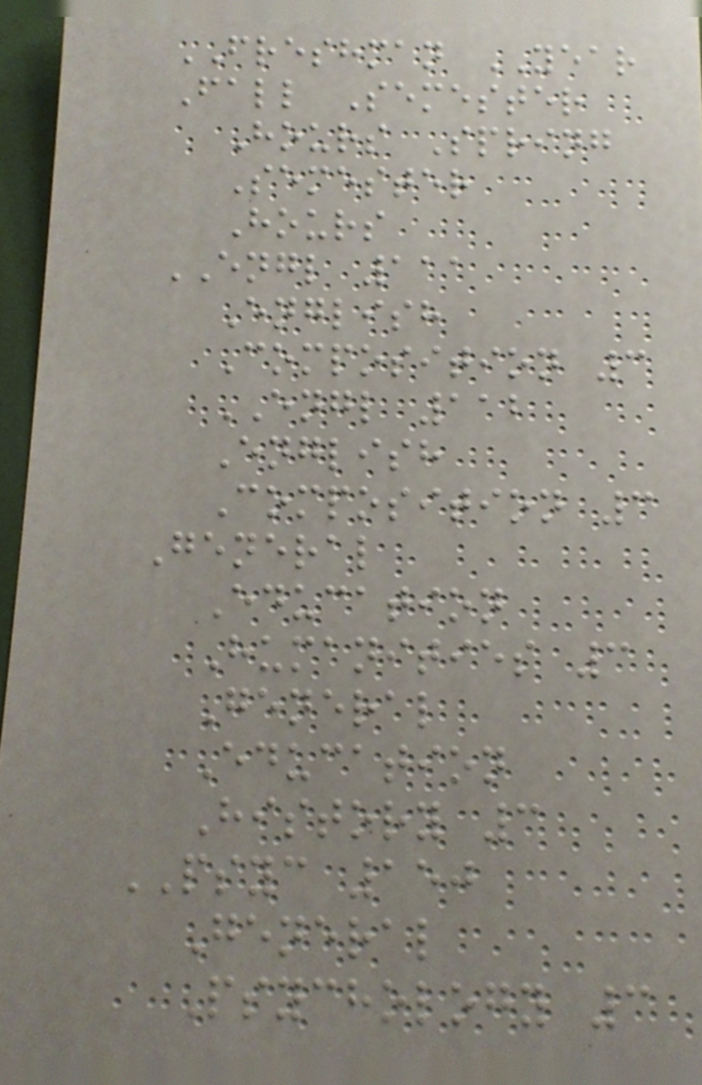FRESHMAN YEAR
Fall Semester
Hours Spring
Semester
Hours
ENGL 111
English
Composition 3
ENGL 112
English
Composition 3
General
Education
Humanities 3
General
Education
History 3
PSYC 150
General
Psychology 3
